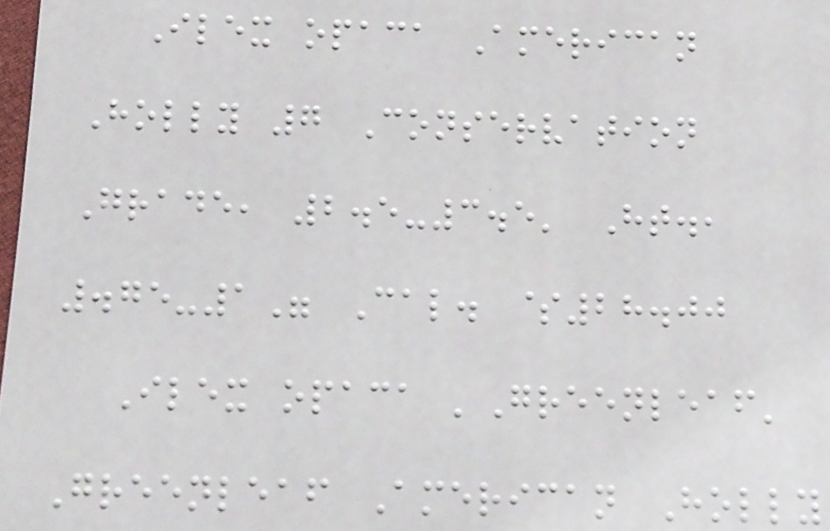Ilex opaca American
Holly 7 Conservation
Grade, 2.5-3.5' Ht.,
.75-1" Cal. $28.00
Ilex opaca 'Greenleaf'
Greenleaf American Holly
